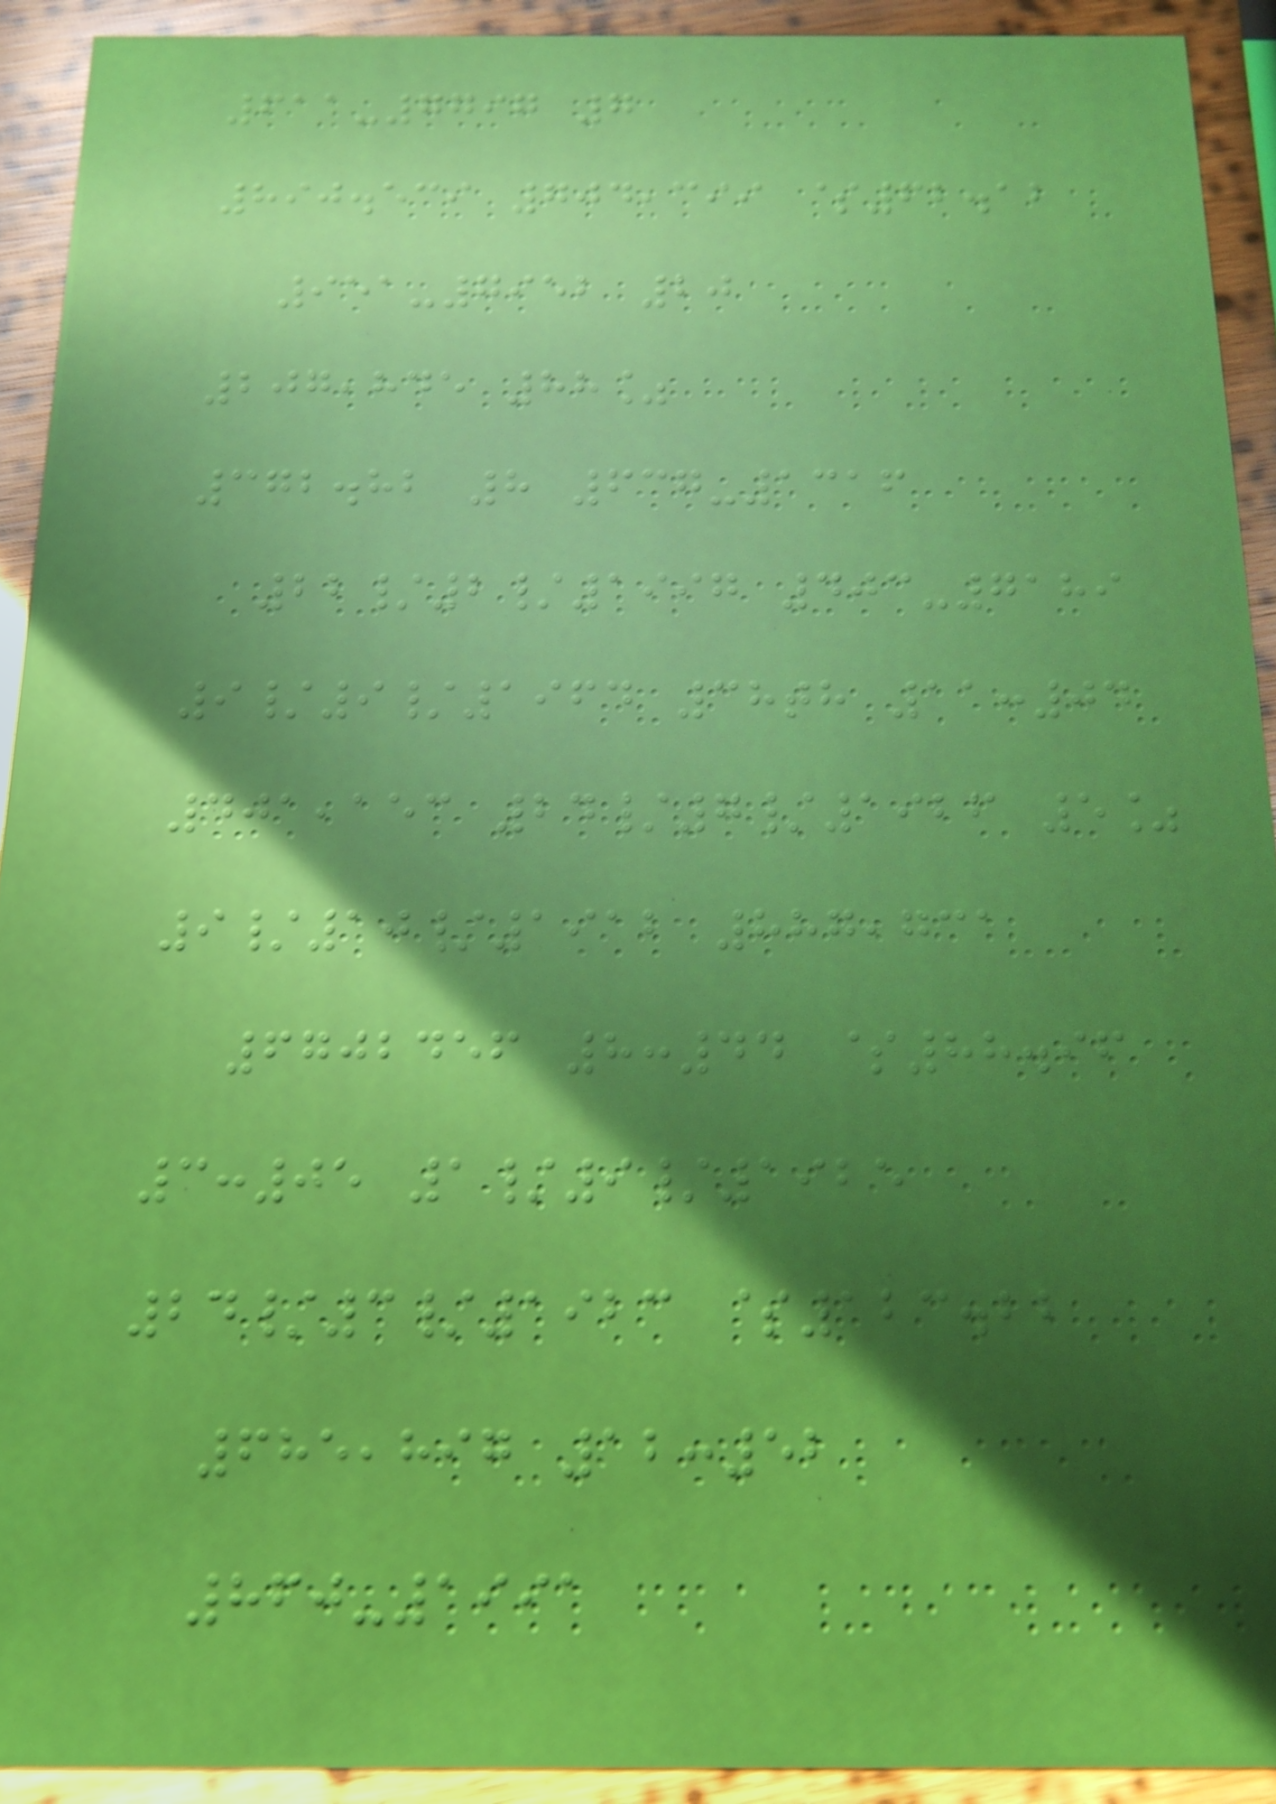611-7797 7
890.539 704,399 $62.12
951-7952 20
207,845 88%
372.82 8 637-1316
22/2/1997 403-7189
9/9/1964 38th 11:04
401,153 24/7/1926 5%
9/10/1912 887,731
6702456 8:44 $88.96
3:05 1/9/1925
24/3/1923 $123.22
685,897 12:52
860-1991
